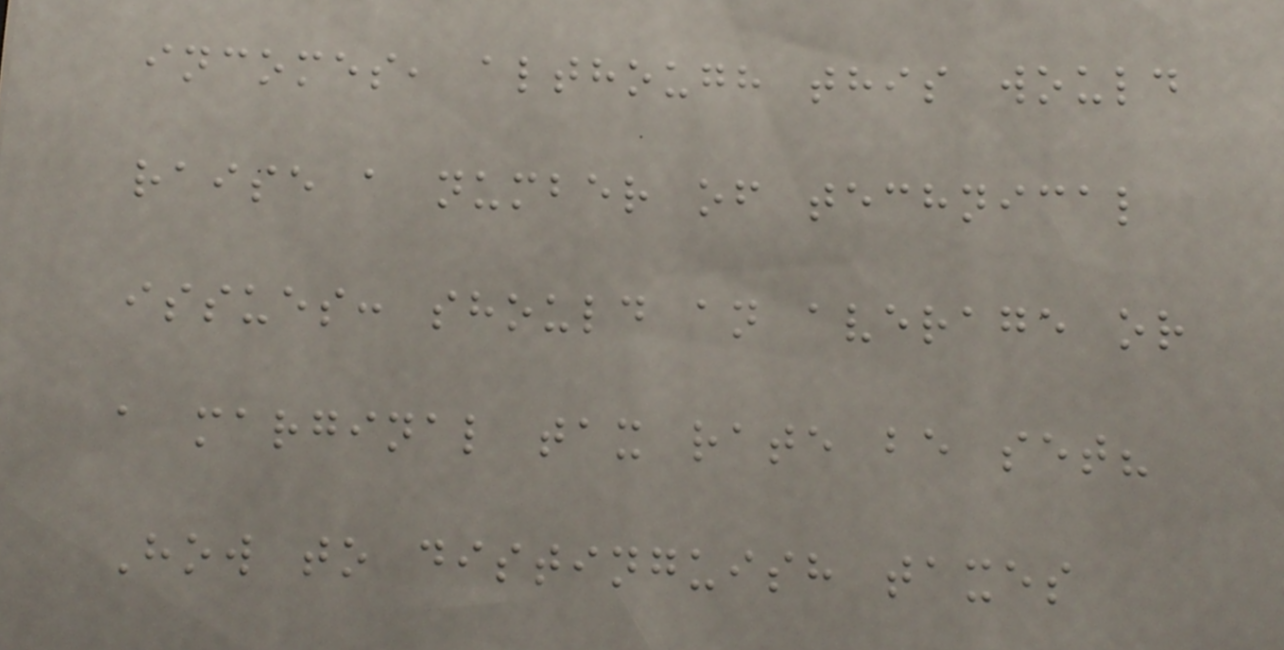incomes, although this would
raise a number of technical
issues: should an average or
a marginal tax rate be set?
How to distinguish taxes
